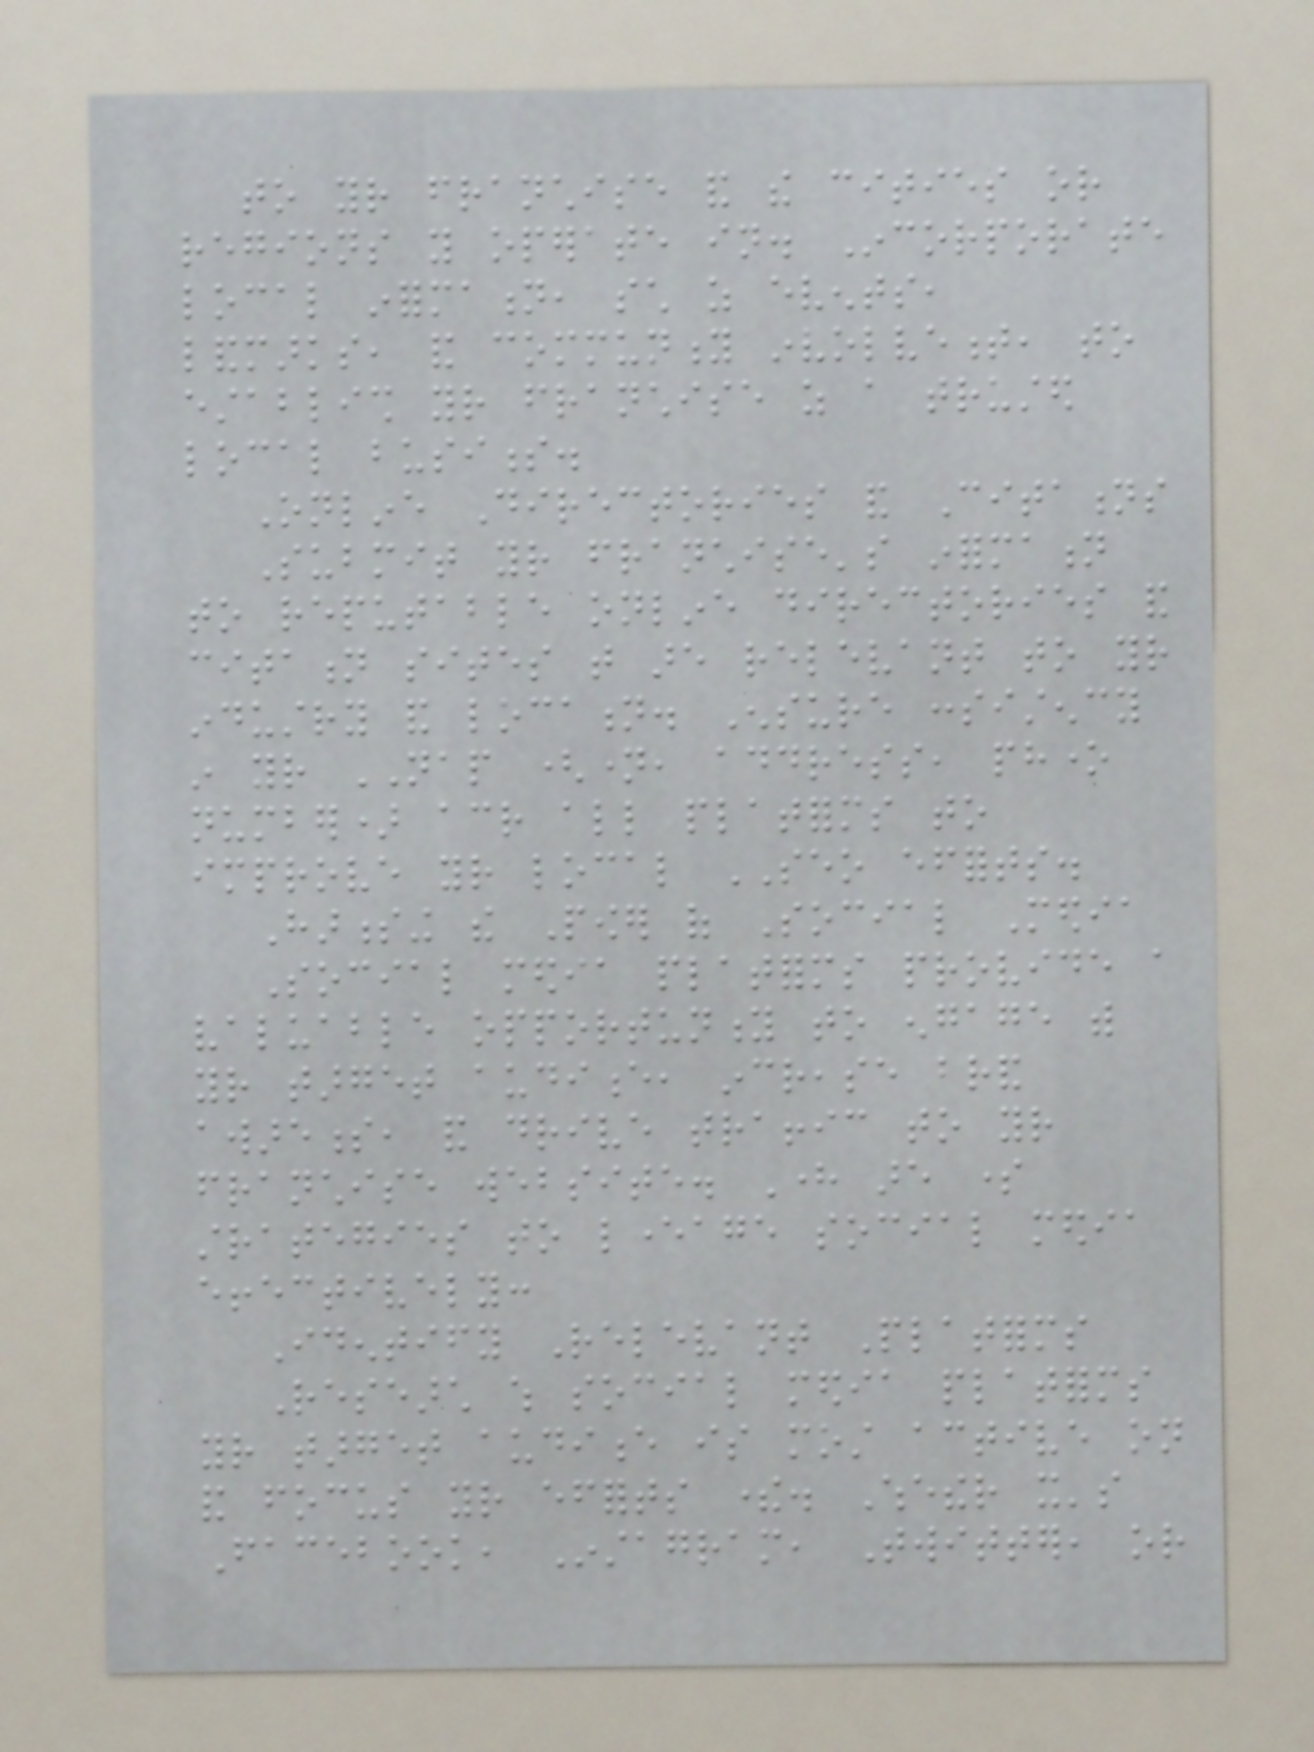to your franchise and the cities or
regions you operate in. Incorporate
local information, such as events,
landmarks, and community involvement, to
establish your franchise as a trusted
local business.
Online Directories and Citations
Submit your franchise's information
to reputable online directories and
citation sites that are relevant to your
industry and location. Ensure consistency
in your NAP (name, address, phone
number) across all platforms to
improve your local SEO efforts.
Harnessing the Power of Social Media
Social media platforms provide a
valuable opportunity to engage with
your target audience, increase brand
awareness, and drive traffic to your
franchise website. Here are some
strategies to leverage social media
effectively:
Identify Relevant Platforms
Research which social media platforms
your target audience is most active on
and focus your efforts there. Whether it's
Facebook, Instagram, Twitter, or
